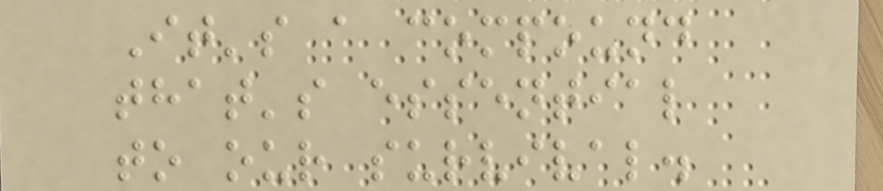It's a compound
that's essential
to our survival.
